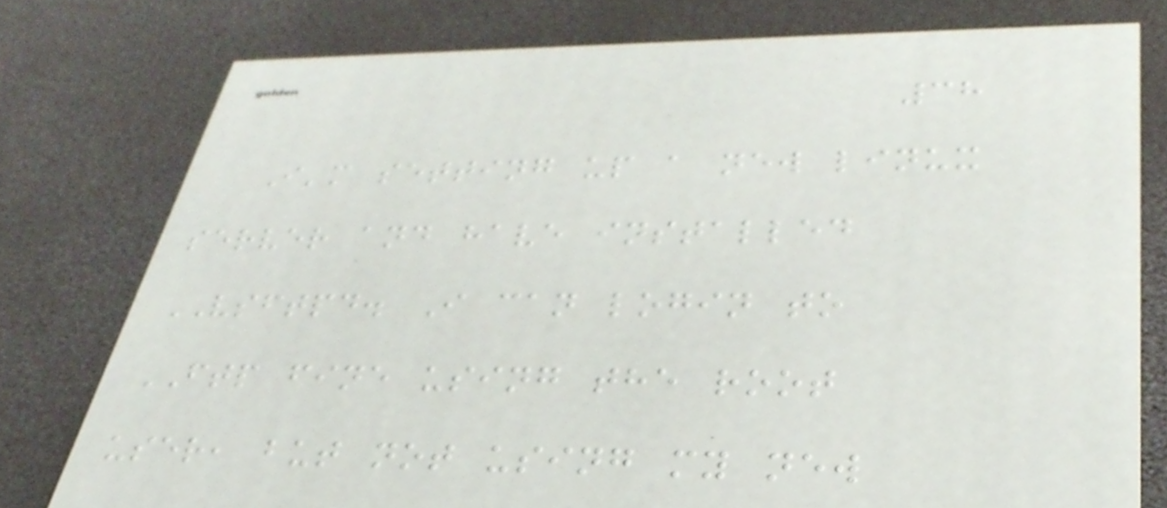38
I'm setting up a new linux
server and have installed
VSFTPD. I can login to
FTP fine using the root
user, but not using my new
